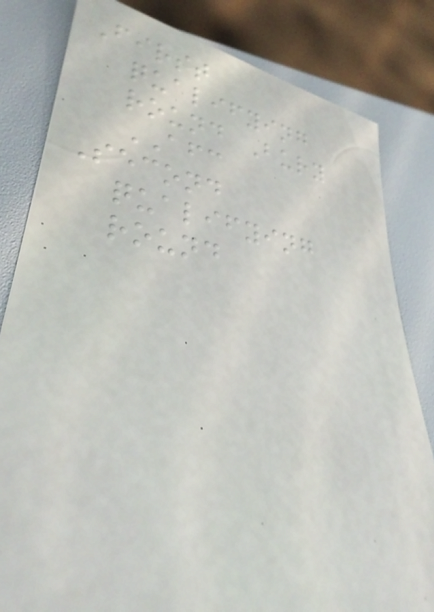First
qualifying
round Bury
AFC
Second
qualifying
round
